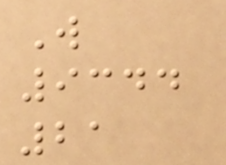W
9344
21
